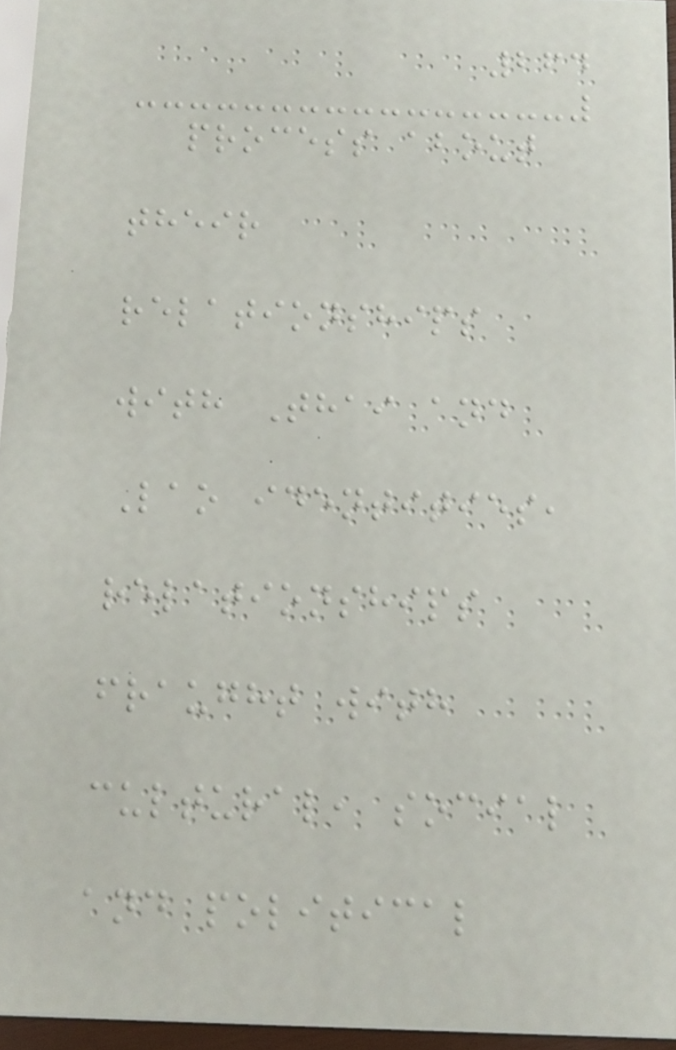264
process about
their
relationships
with Thai and
Lao identities,
relationships
fraught with
cultural, social
and political
